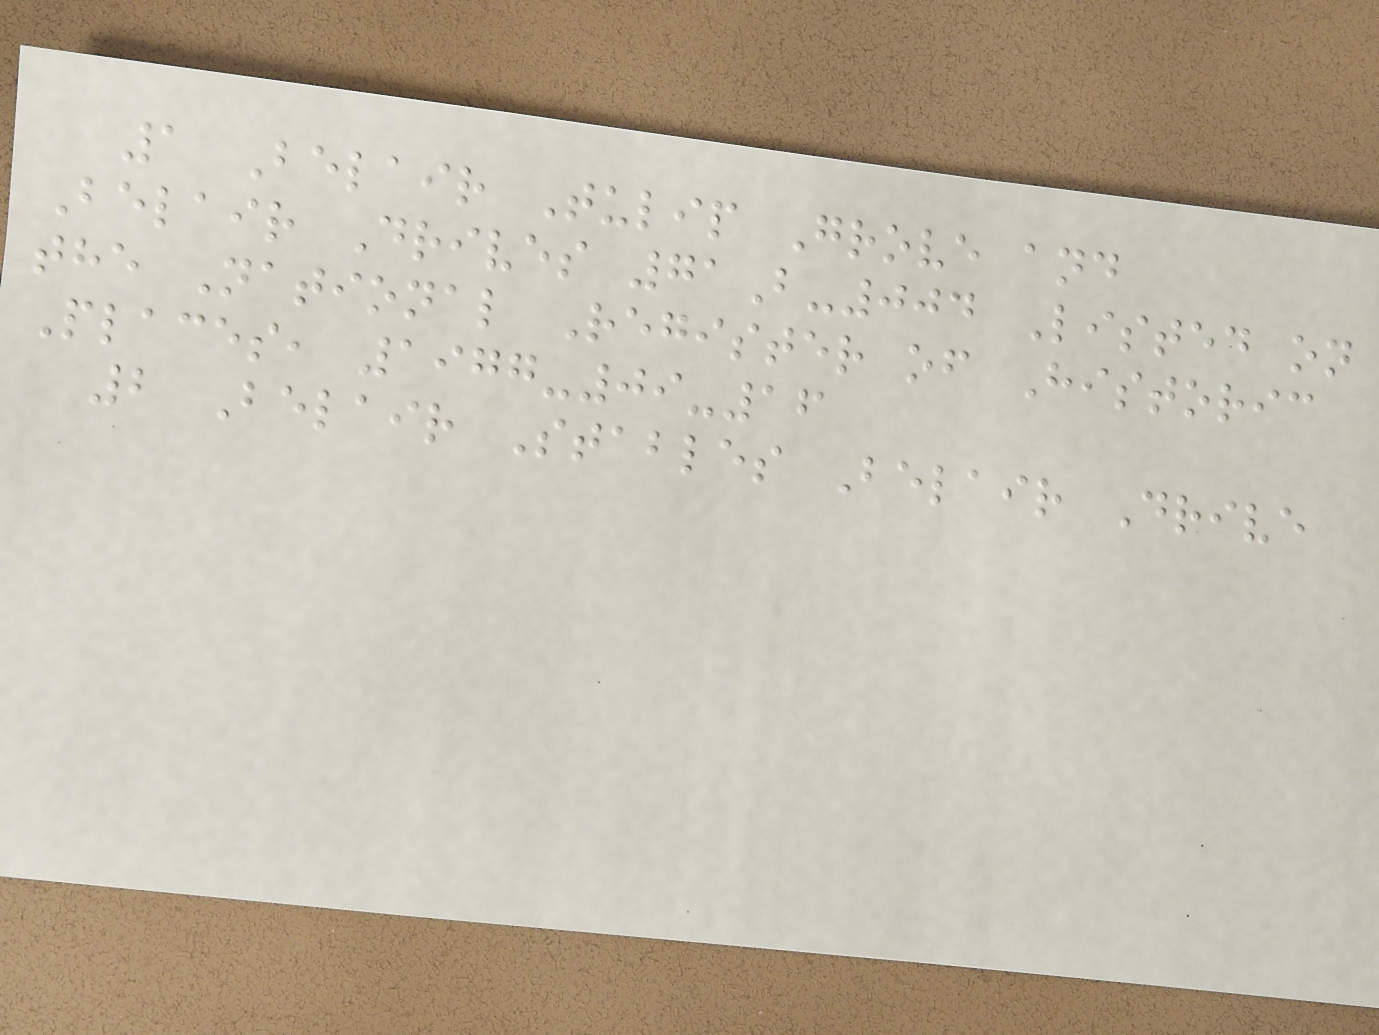1 Belair Tulip Grove and
Belair Drives 71B-004 Listed on
the National Register of Historic
Places, 1977-09-16
2 Belair Stables Belair Drive
